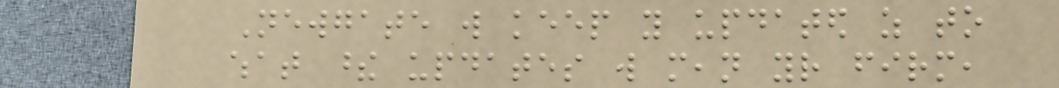Newgate will keep you updated as to
what these updates will mean your firm,
